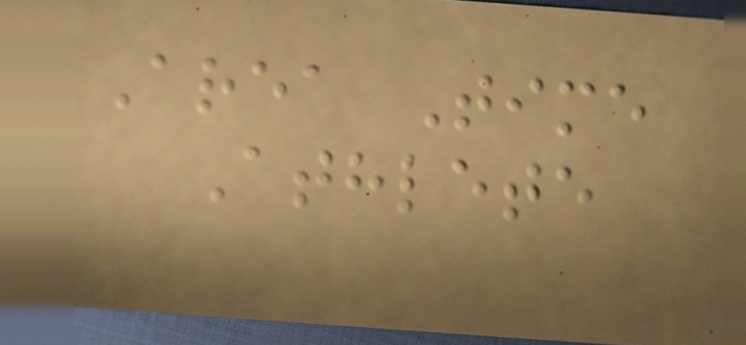Area Time
Athlete
